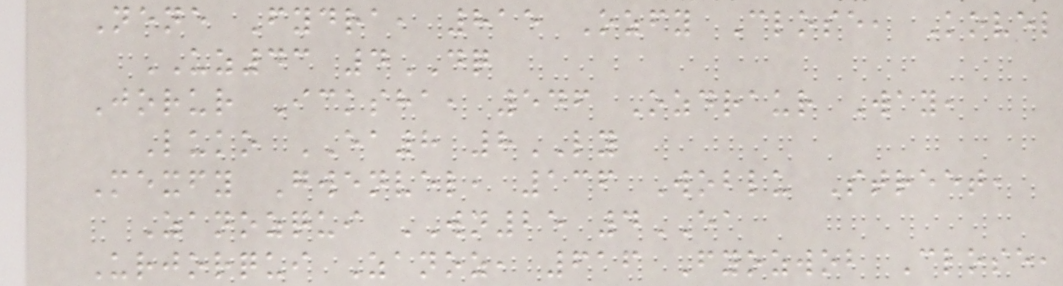Nene Fydra, 815 Ozfy Close, Kovel
UZ43 4DQ
Jorur Icksha, 546 Ozdraur Way,
Luko EA8 8LY
Mexfy Gwenvel, 136 Woblu Street,
Zanozqui WN25 4EA
Urjorqui Zanoz, 616 Fyozwob Close,
